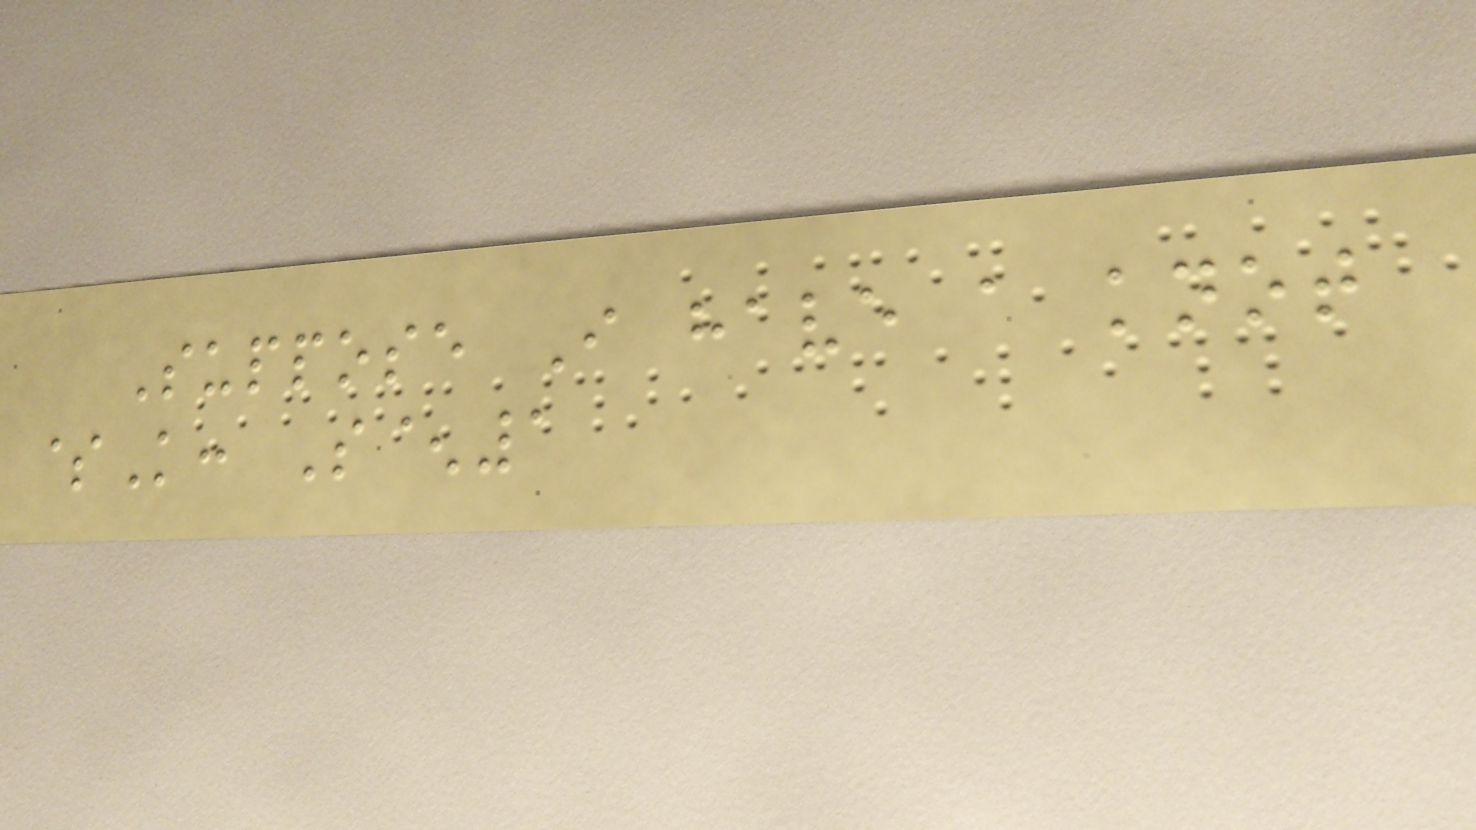Suppose I have a knot
$K: S^1
